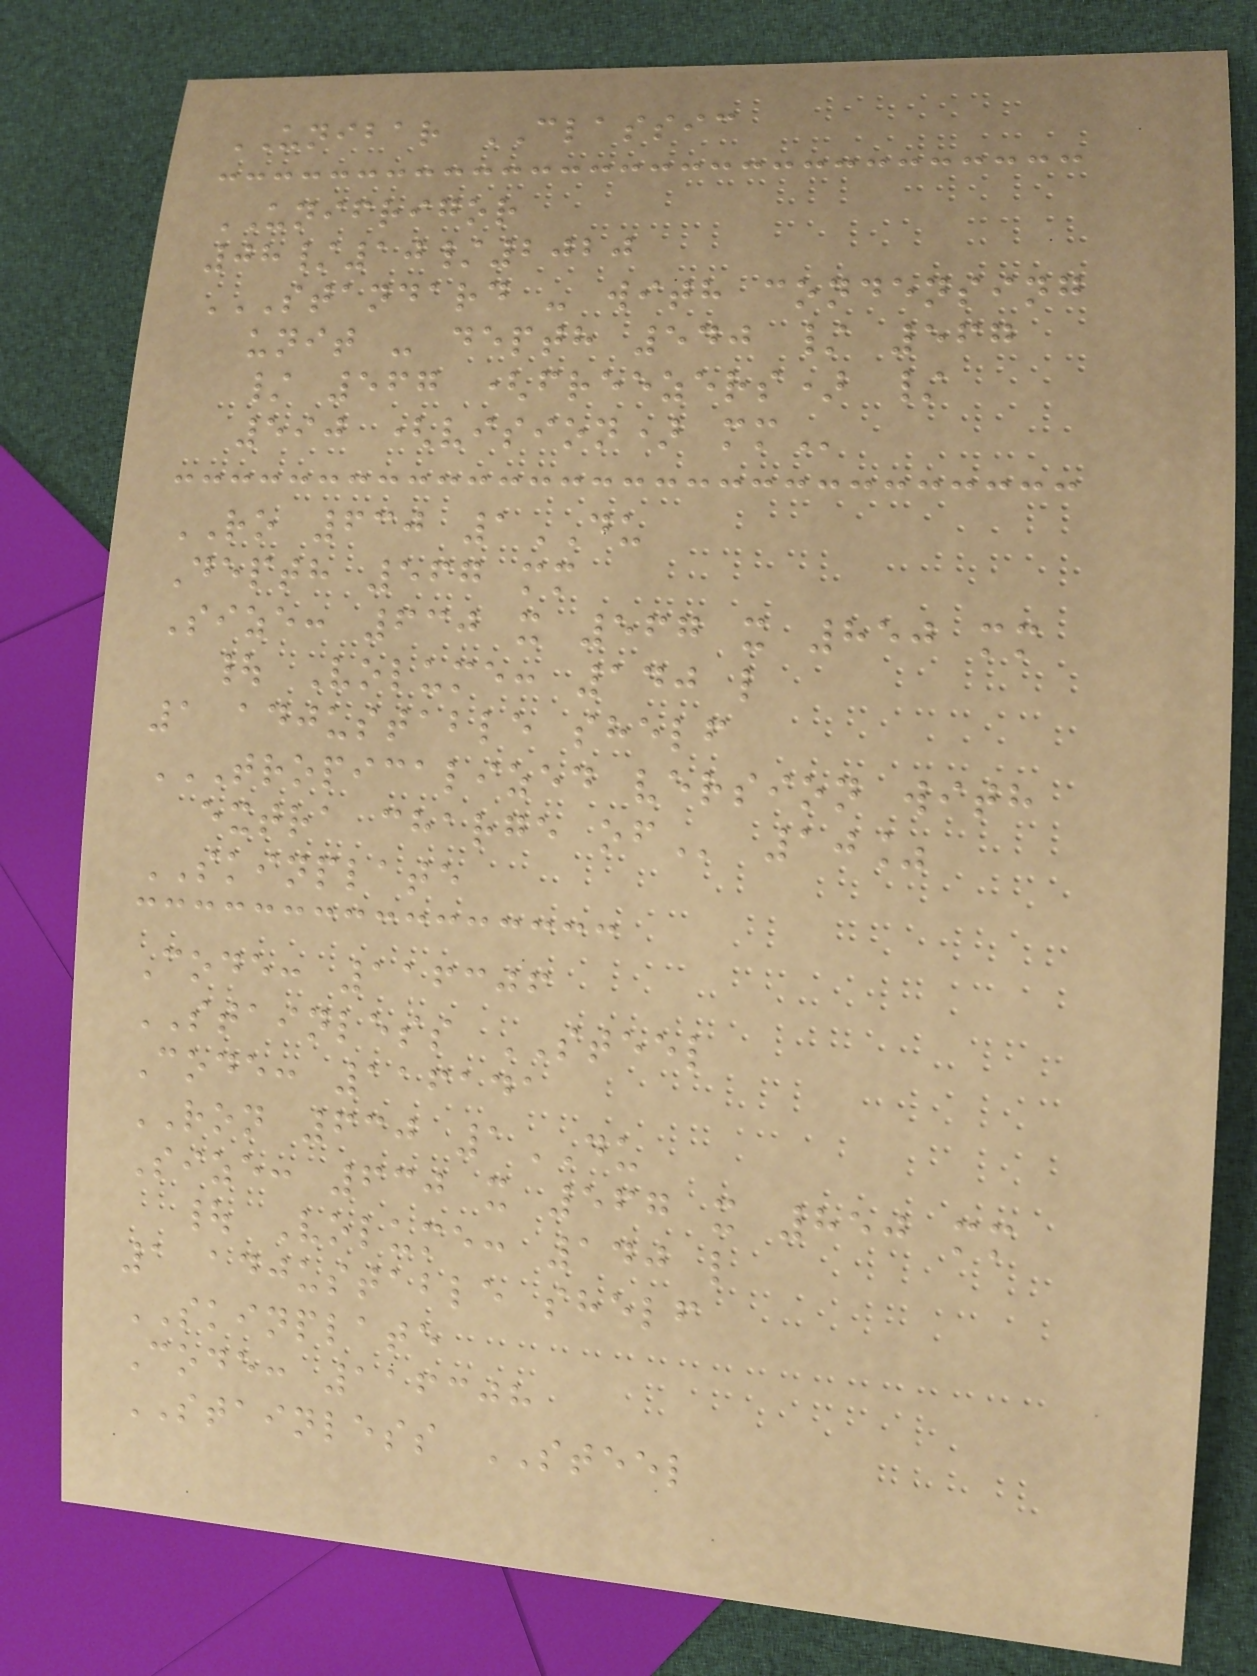UNIBAR CLASSIC
UNIFRIGOR
08/10/2020
STANDARD - WITH CONDENSING
UNIT - DEPTH 540 / 567
/ 567 (FREEZERS) /
590 (VISION) MM
RO 630 1DU
Depth 567 mm
Size: 630 x 567 x 850 mm
| Volume: 140 l
1 adjustable shelf
TROPICALIZED VERSION WITH
EXTRA CHARGE OF 10%
SKINPLATE
Code: 116306
STAINLESS STEEL
Code: 116141
RON 630 1DU
Size: 630 x 567 x 850 mm
| Volume: 140 l
1 adjustable shelf
SKINPLATE
Code: 116308
STAINLESS STEEL
